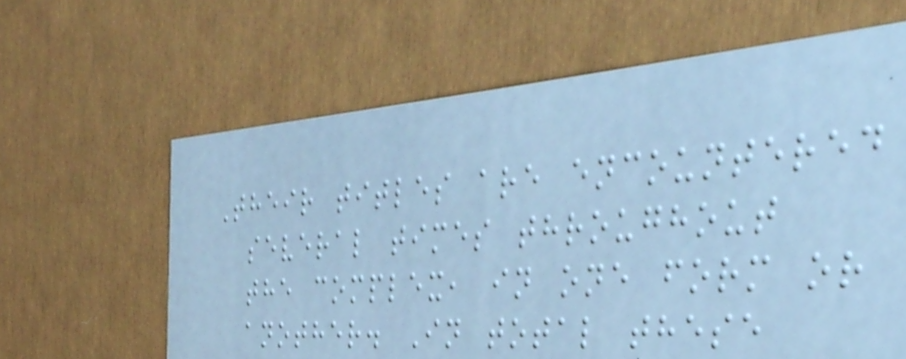Their titles are encountered
several times throughout
the complex, in one form or
another. In total these
